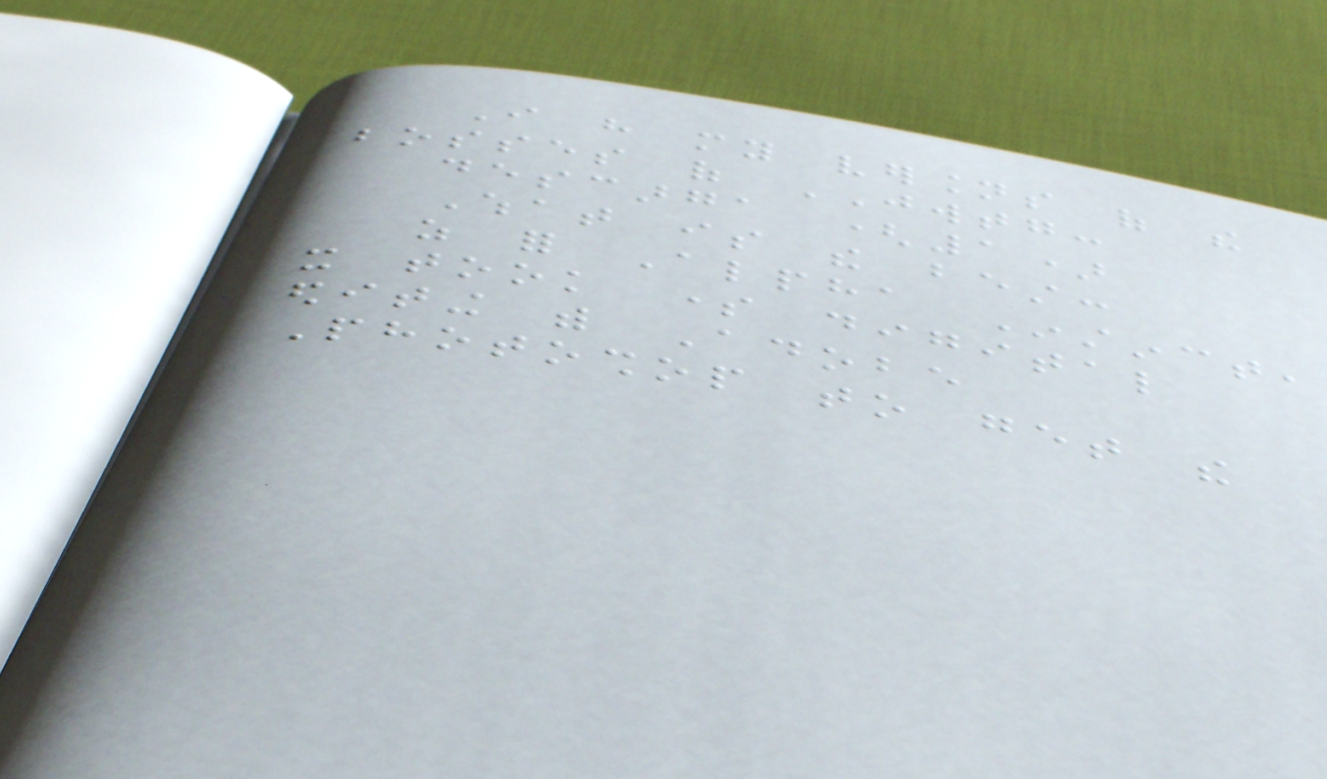I have my versions of the
bosses of JWTG:
descarga (1)
What is the best:
as for Alpha Instinct,
it took some digital
editing with Adobe
Photoshop to get the
